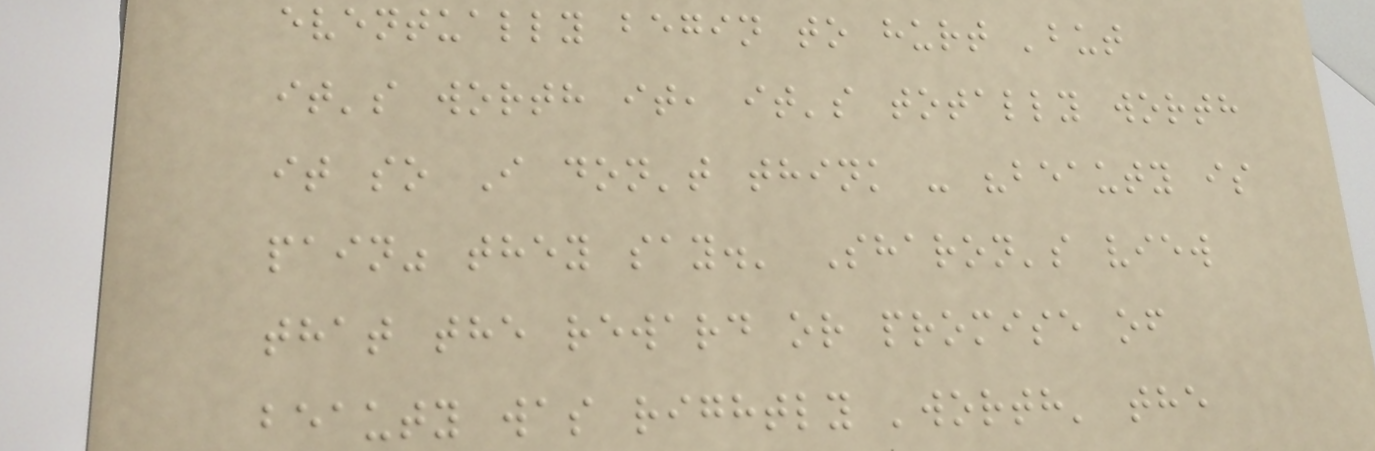eventually begin to hurt 'but
it's worth it, it's totally worth
it so I don't think - "beauty is
pain" they say.' Sharon's view
that the reward or promise of
beauty was rightly 'worth' the
